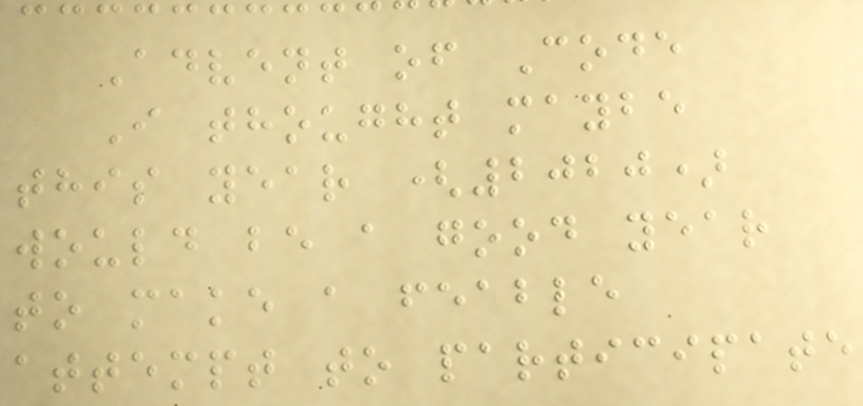Advent of Code
I thought maybe
this year (2020)
would be a good year
to make a feable
attempt to participate
